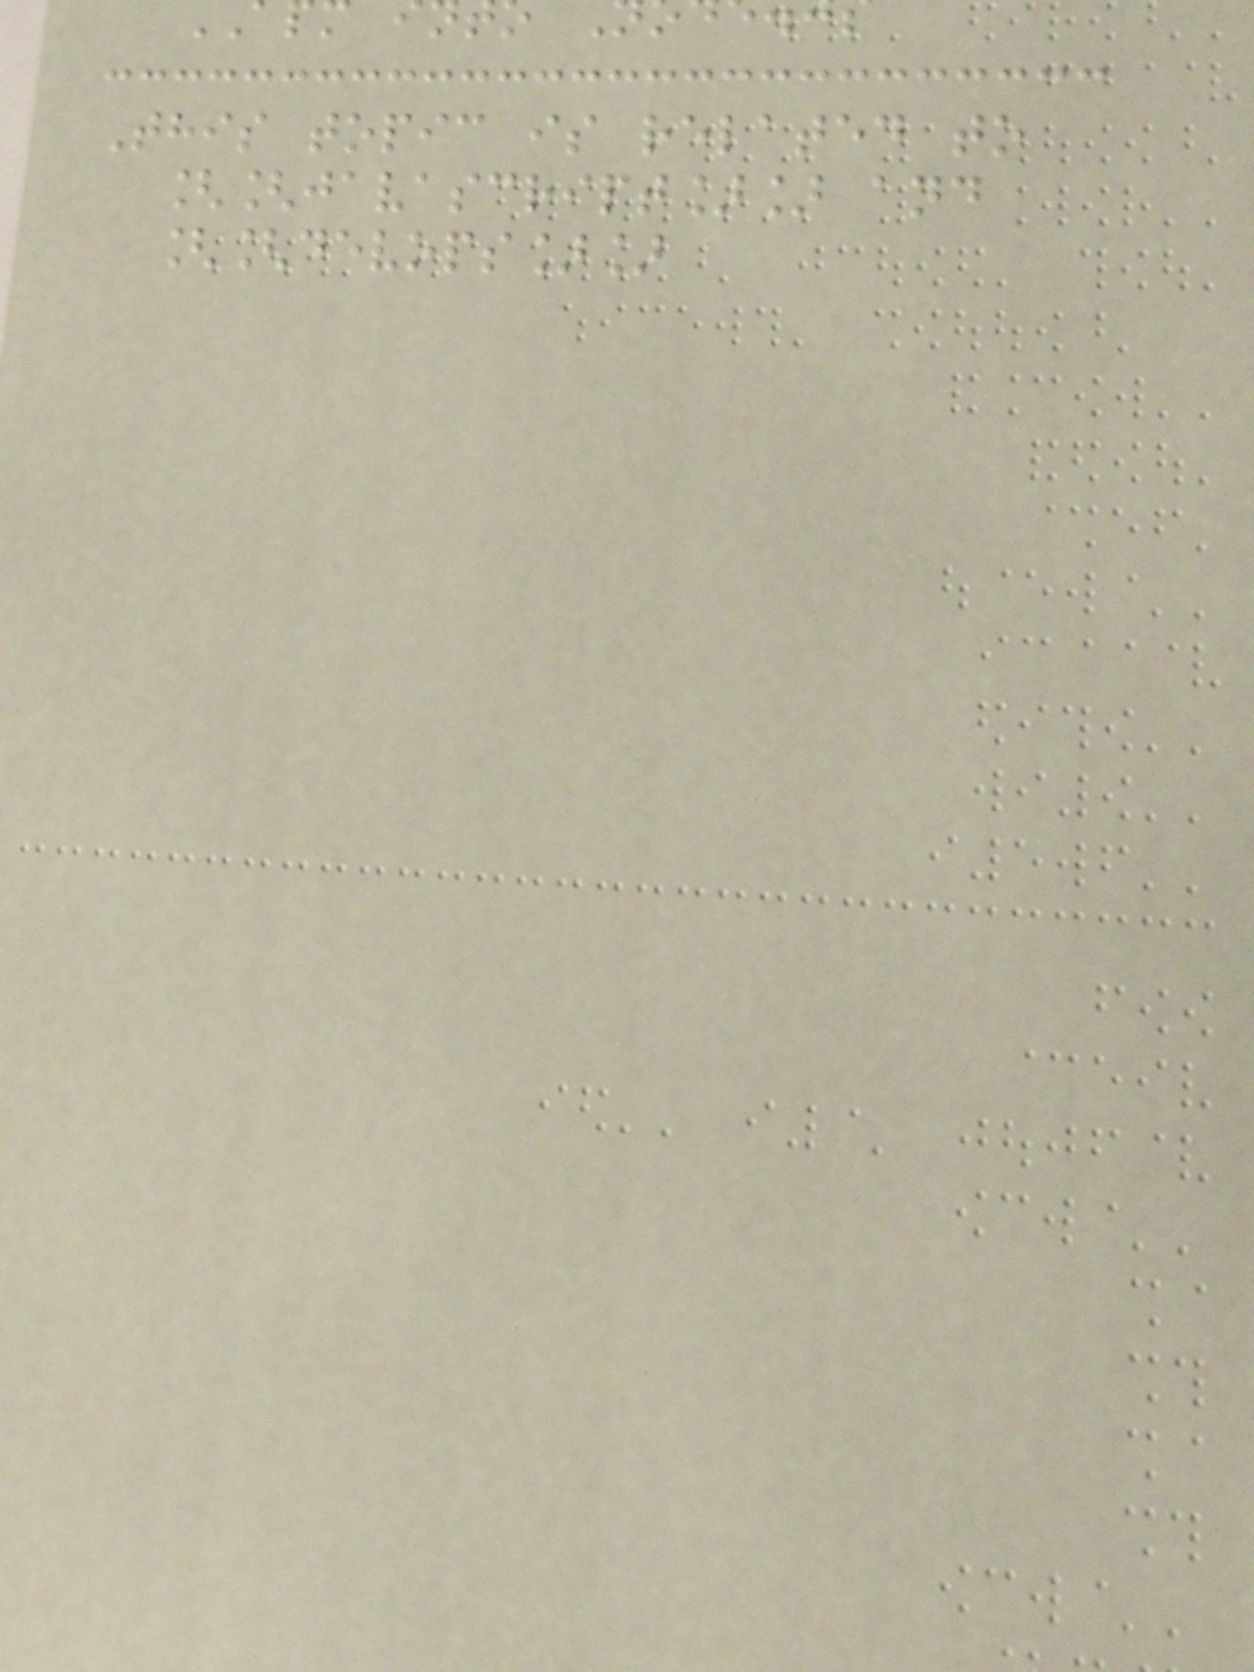This topic is related to
[[javascript]] and
[[devops]]
